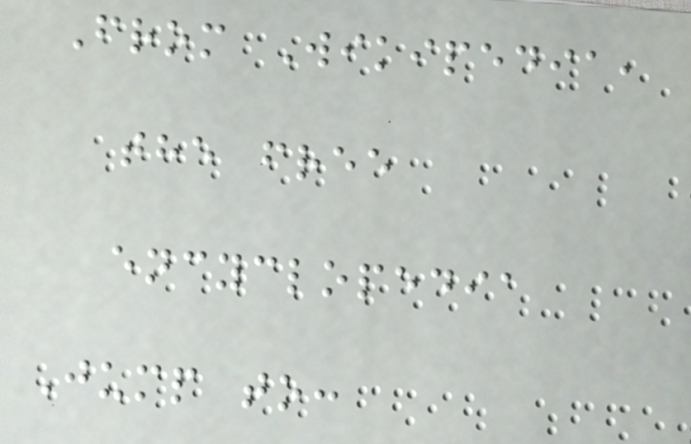From Wikipedia,
the free
encyclopedia
Jump to:
